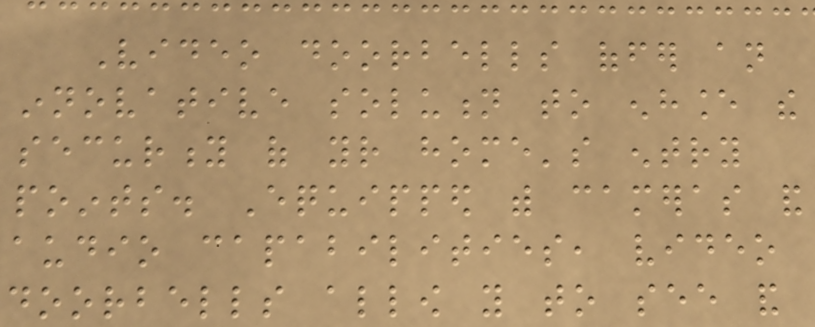Video doorbells offer an
innovative solution to enhance the
security of your home's entry
points. Equipped with cameras and
audio capabilities, video
doorbells allow you to see and
